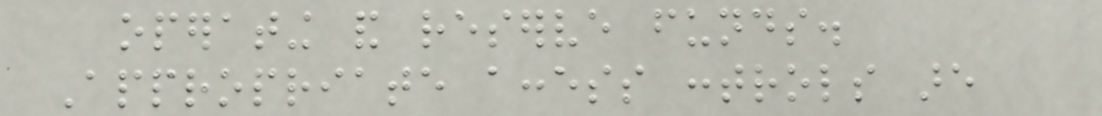operating and reserve funds.
Appropriate access controls are
